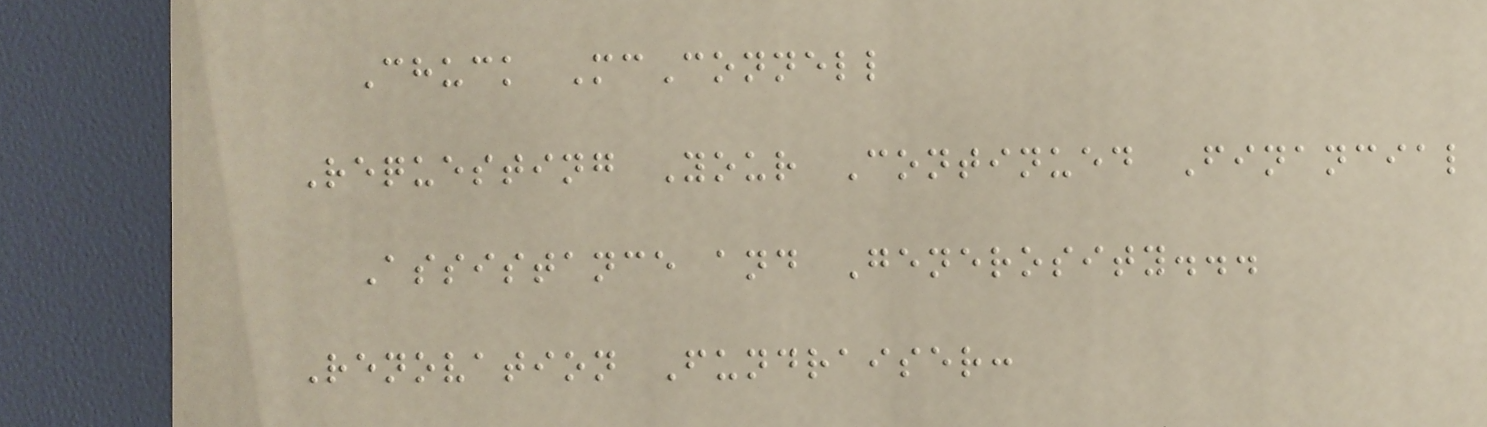Chuck McConnell
Requesting Your Continued Financial
Assistance and Generosity...
Renovation Fundraiser:
